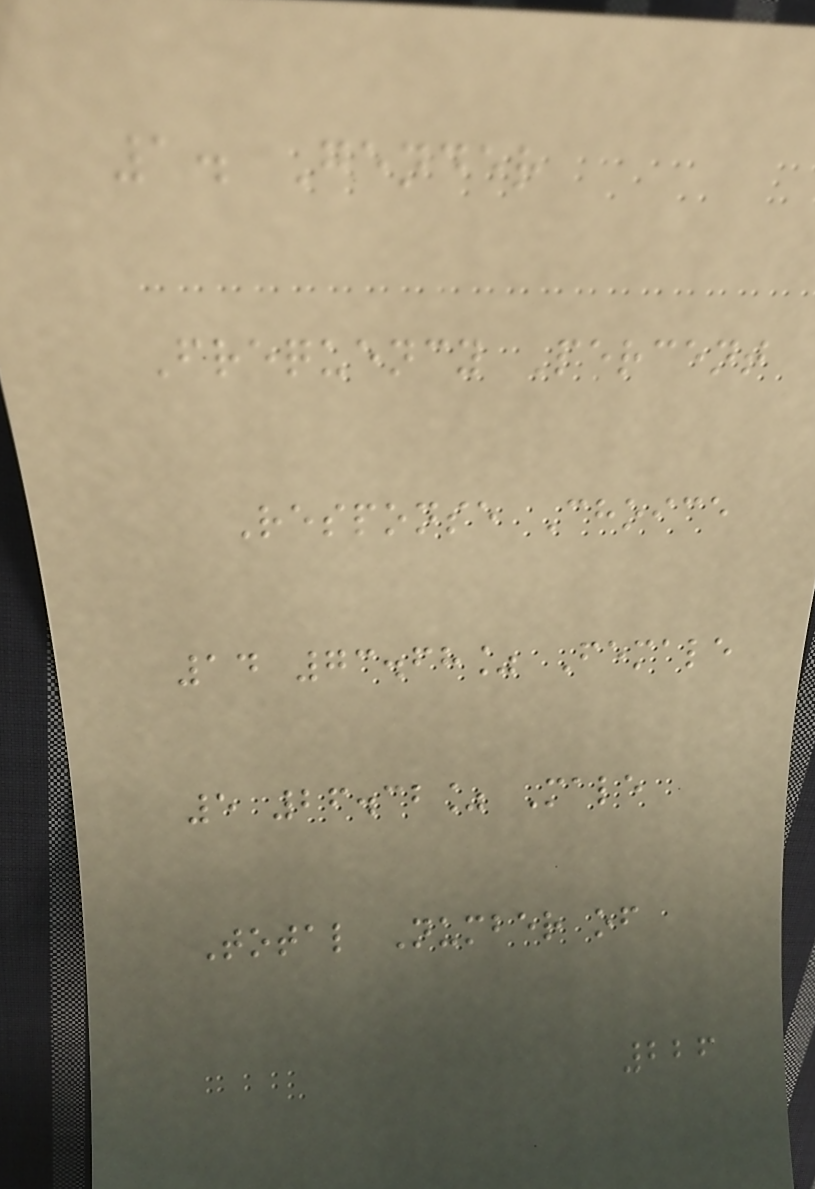1. Gender
Frequency Percent
Response Choice
14 73.68% Female
5 26.32% Male
Total Number of
226
